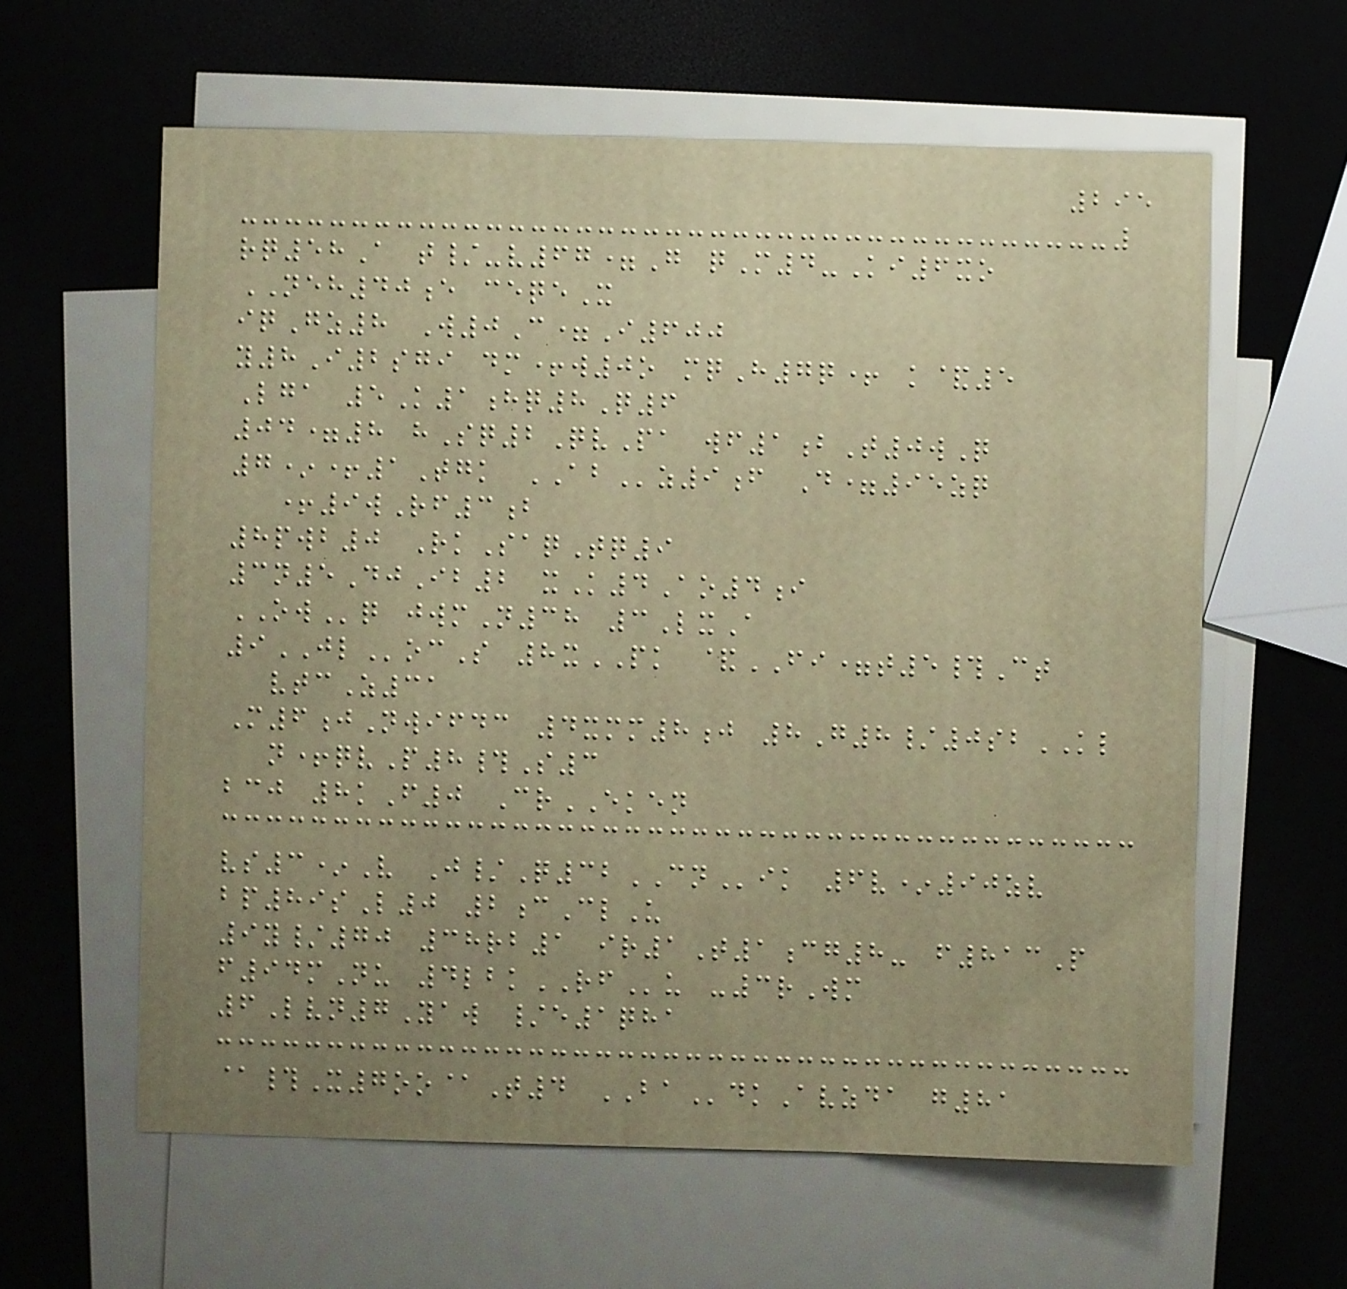295
rq58A t/-v67=G qM4-Ki6xo
NEH40e ceqeX
iqGz8 W0C=I600
y8I2sgi dm+w0o mqH7q+ k&5
Lga 5K1hq8Q6
04=8 hSq2QvPa wf1bT0wQ
7*+1Tgk ABz9f D=95zq
+9wRf3b
8pwb0 RkSaqTq9
3n5DjIb2 xK4Ao4i
OWq jwmN38 3LxA
9JLocS 8xPK &FI=t5#Ct
vtcZ31
M6jNwifdc 4xmm8j 8G8/0sbKL
n+qvP8#S3
bcj 8kF0 CrEKEN
vs3*V J/Q32CNik 6v*90zv
bp89sL0 2cClU
9y/70 38rb1 ir1T1cg8- f813P
f94mNu 4lbkRFu -3rWm
6Lvn7Yaw /e1qha
@#X7oo@T4 BAdkAvzda g81
